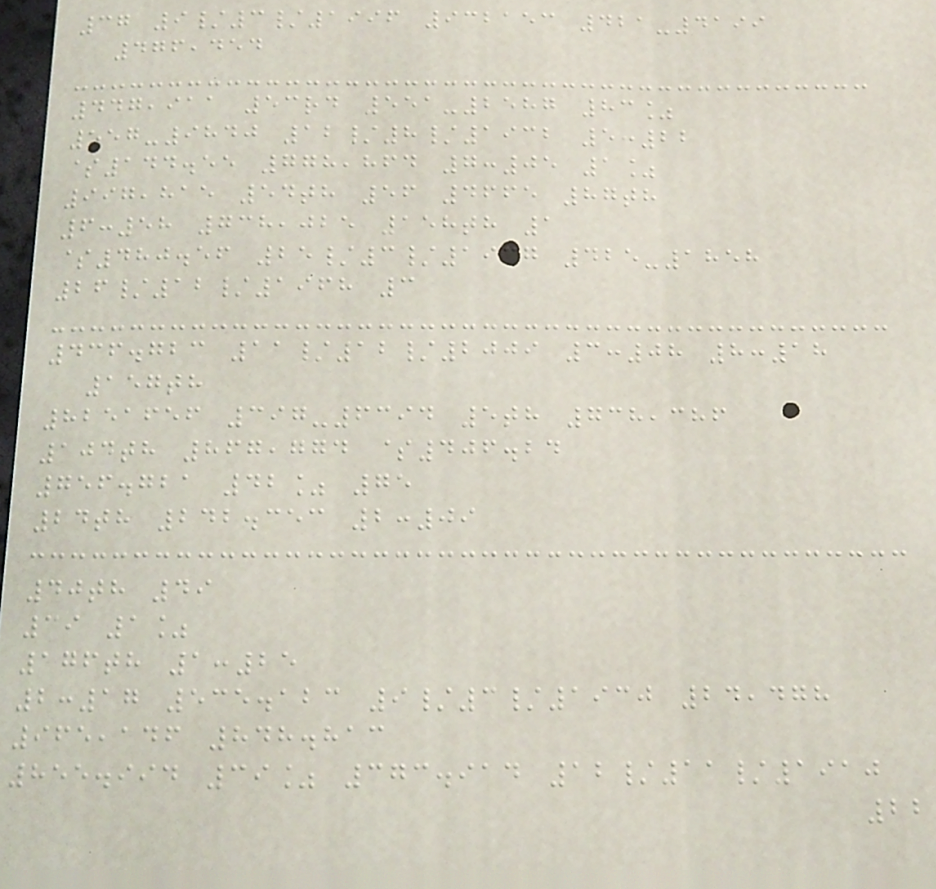37 9/3/1996 932153 421-4199
476,454
447,911 53rd 551-2587 83%
557-9840 12/8/1932 5:22
$144.55 778,864 7:05 1%
997,815 54th 56 4665 87th
6:58 738,025 158th 1
$480.56 25/3/1937 425-1858
26/12/1968 3
436.723 11/12/2009 3:08 8:18
157th
8251656 397-6394 5th 738,386
104th 867,774 $406.24
756.721 42% 75
24th 242.353 2:09
40th 49
39 1%
176th 1:25
2:17 535.123 9/3/1930 24,478
965,146 848.813
855.994 39% 373.914 12/11/1910
22
